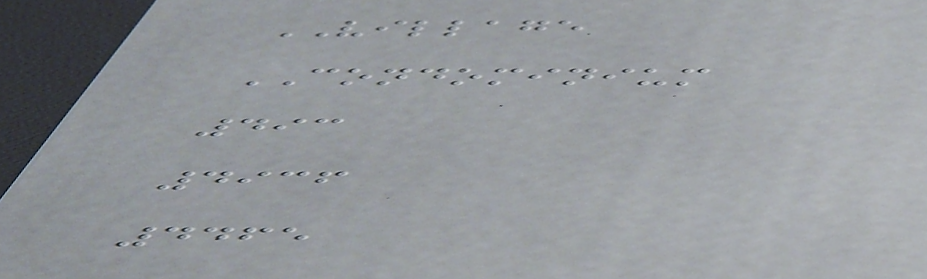VILLAGE
CONDOMINIUM
493
4936
4465
